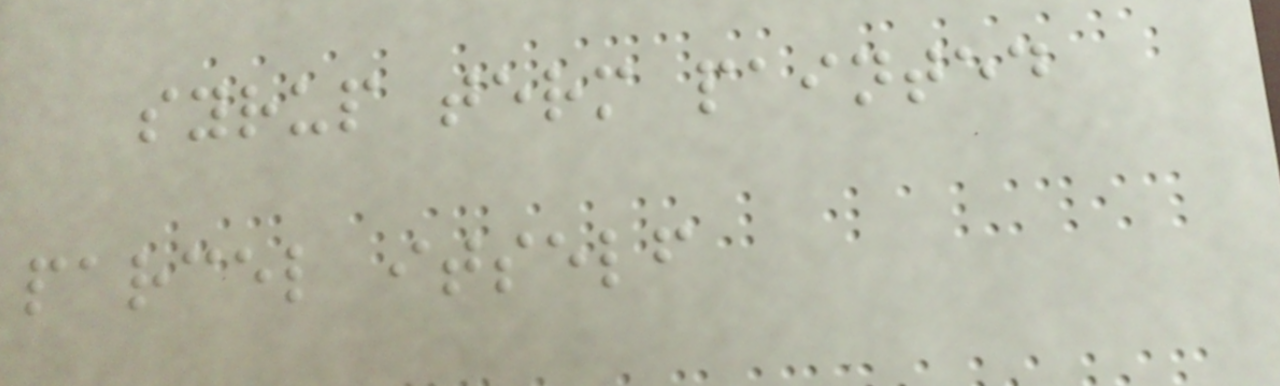syrup term painted
parcel itself
